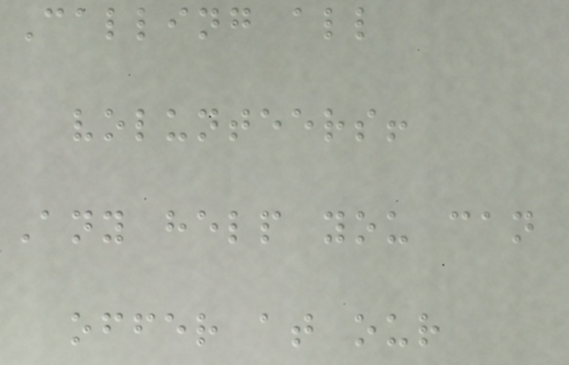Calling all
volunteers!
Any help you can
offer at our
